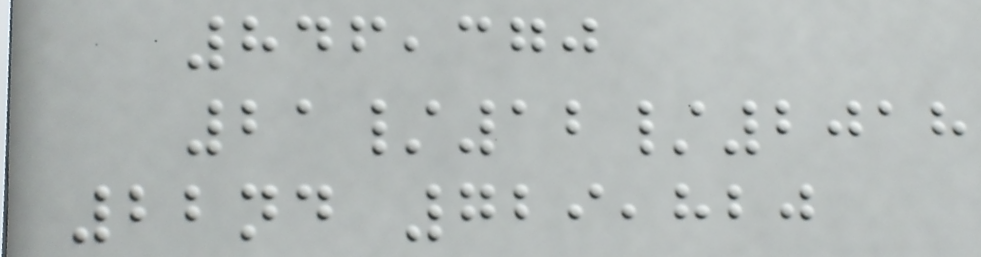846,370
21/12/2018
22nd 729,820
